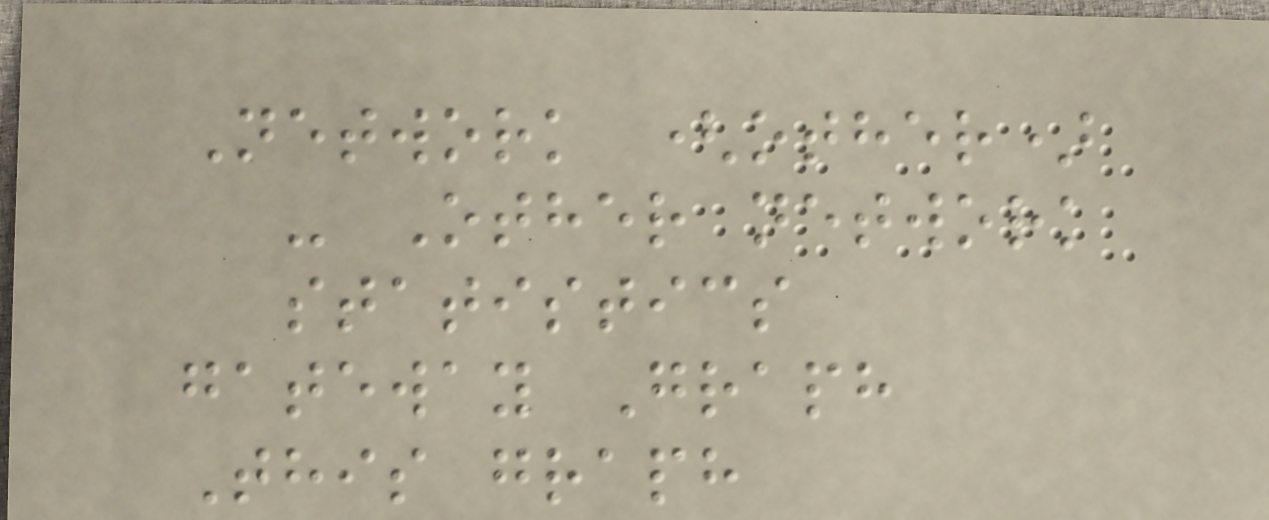Network (other)
- Other network
statistics
gateway Graph
This graph
